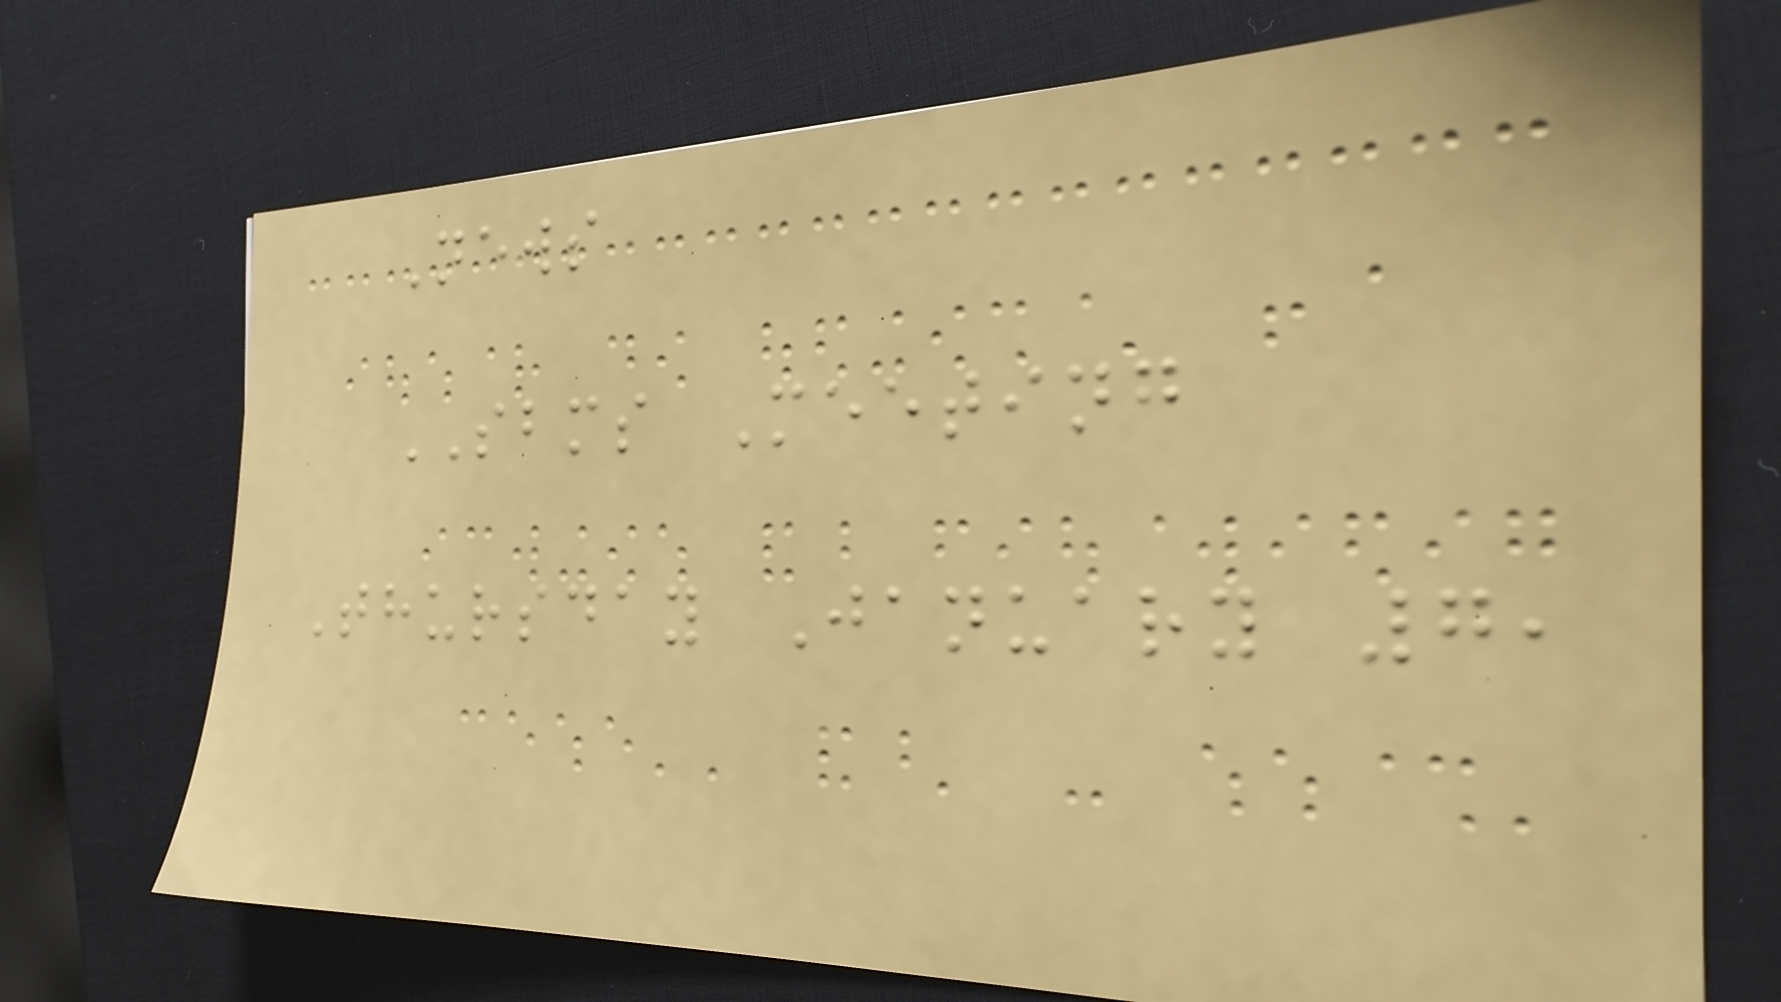News
SBMS Meeting
Thursday January 7,
